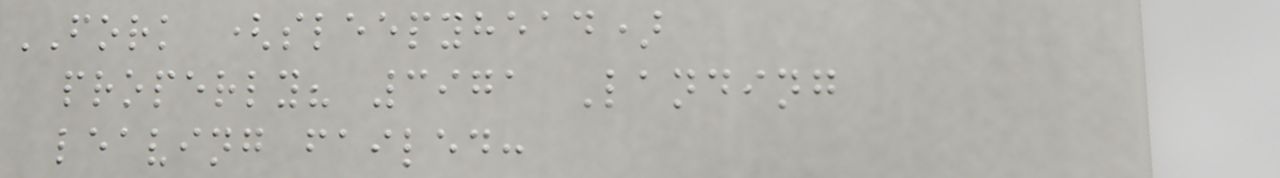FORK (sleepyhead)
properly? 3971 Landing
leaving failed:
